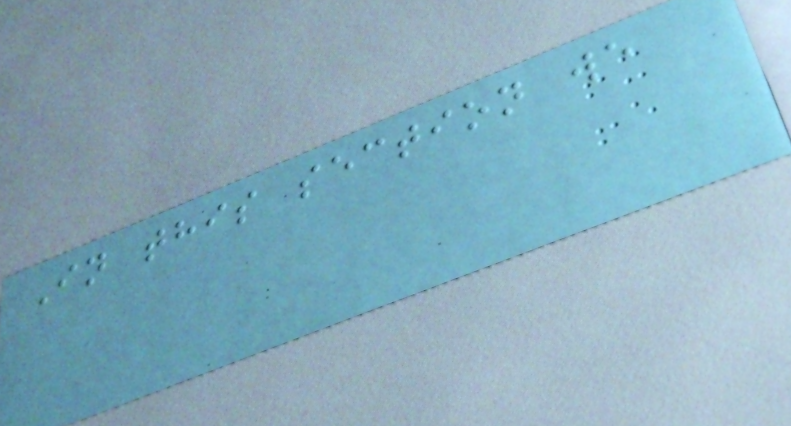In this section we
